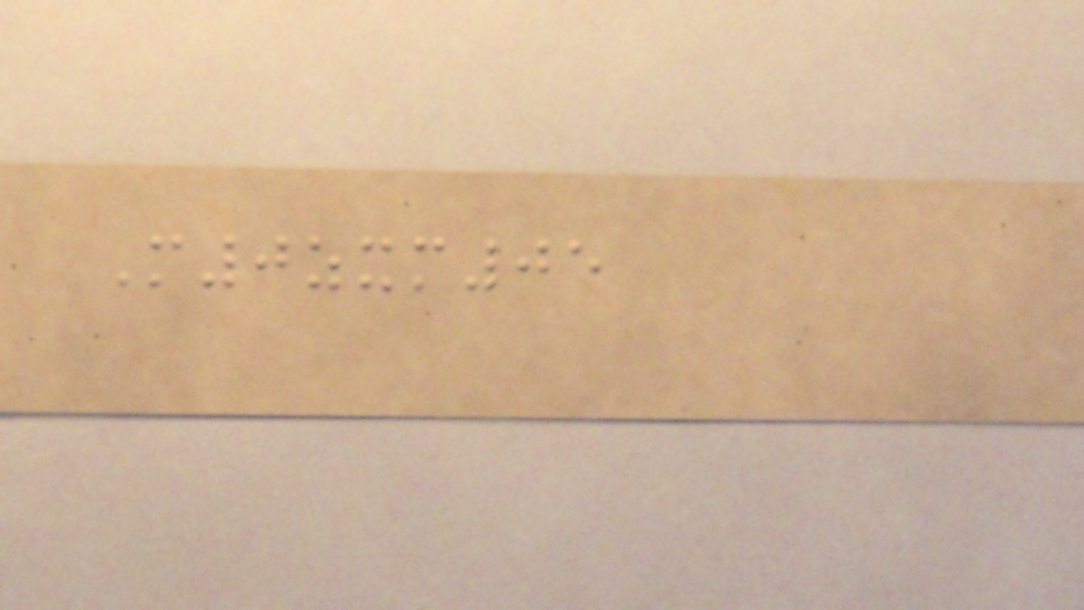M0zxm05
